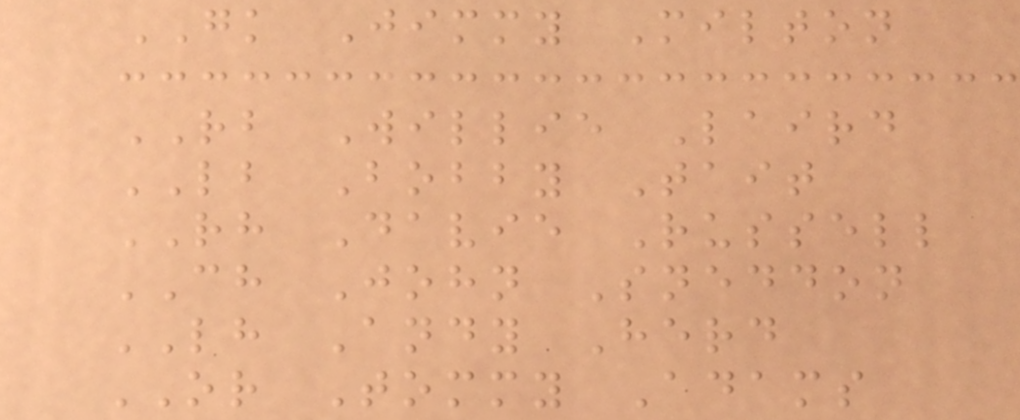GK Jimmy Milton
RB Willie Laird
LB Bobby Tait
RH Davie Russell
CH John Sneddon
LH Andy Herd
OR Tommy Adams
